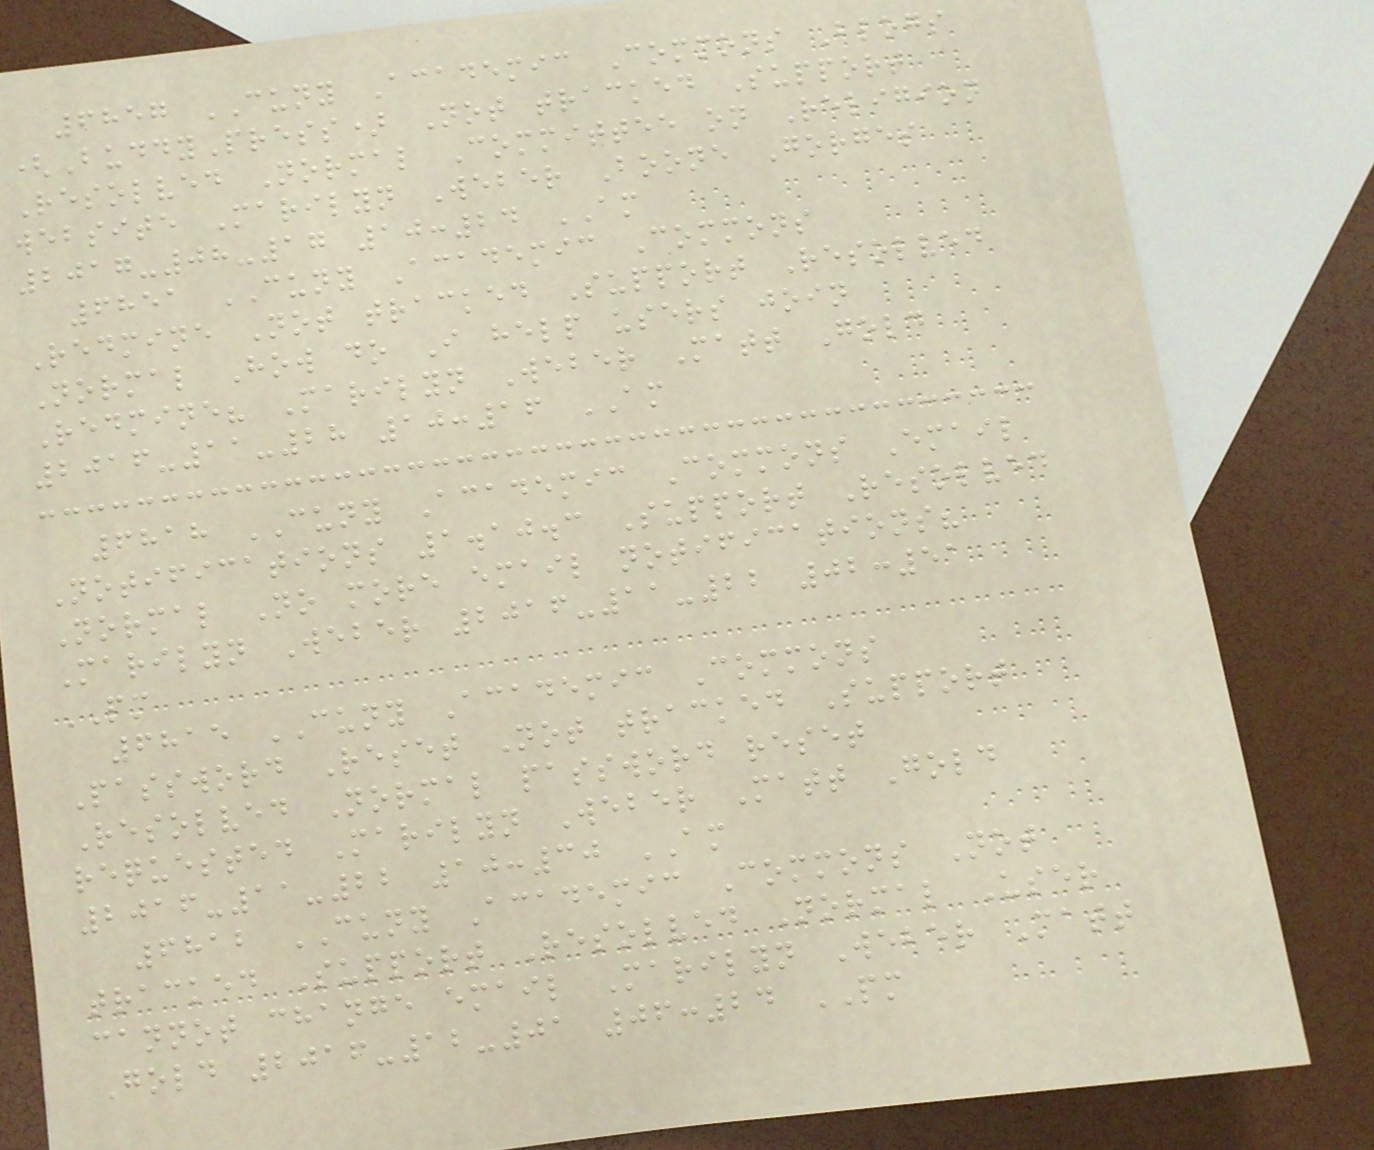6857 CUNY Academic Commons Blogs
(BuddyPress) Not tracked Support
Resolved Normal Committee on Religion
website Marilyn Weber Boone Gorges
2017-08-17 10:24 AM
6851 CUNY Academic Commons
Redmine Not tracked Support Resolved
Normal How do I help users join
Redmine? Marilyn Weber Matt Gold
2016-11-28 10:16 AM
6818 CUNY Academic Commons Email
Notifications 1.10.3 Support Resolved
Normal No more email notifications?
Marilyn Weber 2016-11-22 02:51
PM
6815 CUNY Academic Commons
Password Reset Not tracked Support
Resolved Normal password reset
requested Marilyn Weber Matt Gold
2016-11-22 10:30 AM
6812 CUNY Academic Commons Not
tracked Support Resolved Normal User
cannot change email Marilyn Weber Matt
Gold 2016-12-01 06:24 PM
